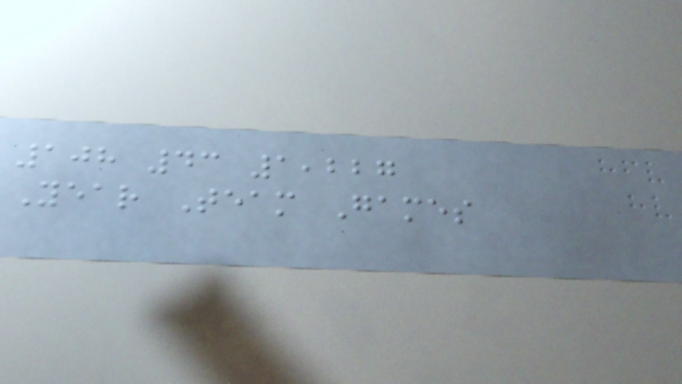108 43 1,227
Year Team Games
